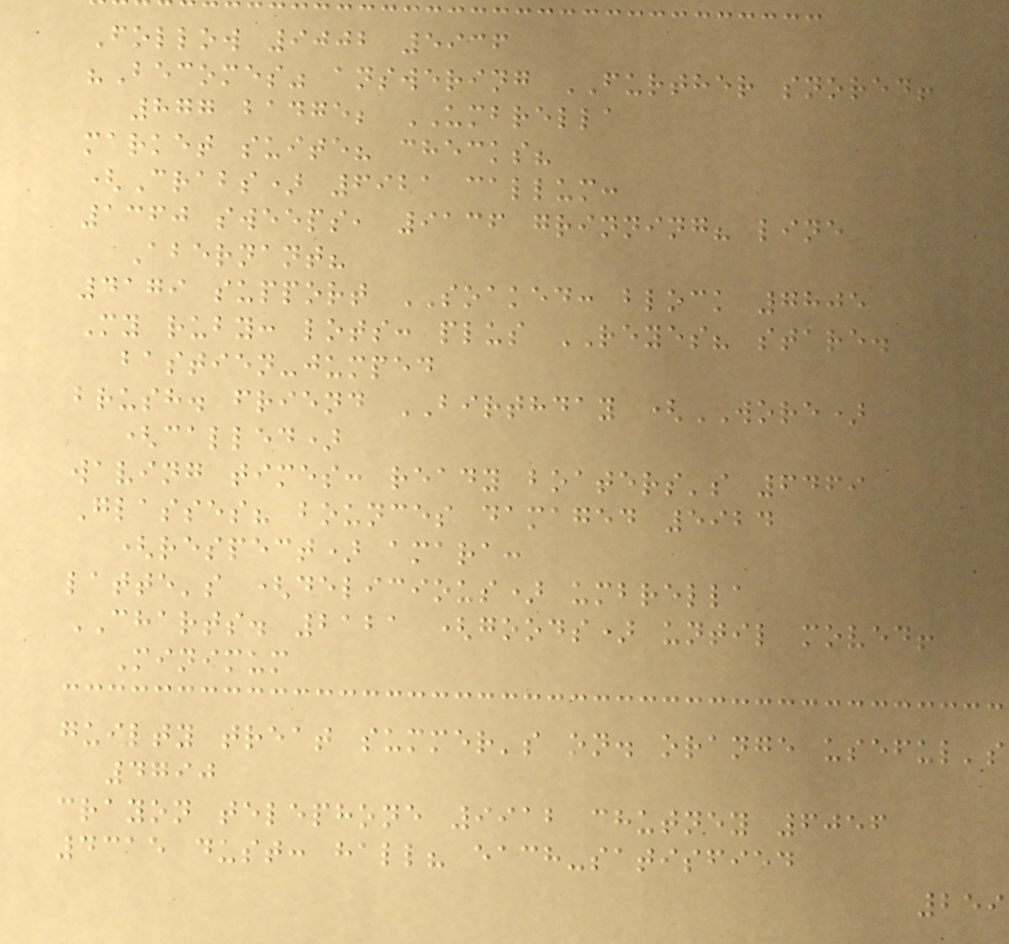Follow 9002 5936
"Becomes" answering FURTHER snored!
877 badge; UMBRELLA
market suite? checks?
(Crabs) 6921 callum:
1360 sweeps, 9136 grinning? line
Abernant?
4179 support SOAKED: block 7805
My ruby: lots: plus REYES? stare.
bastien-jumped
brush. friend BIRTHDAY (WORE)
(called)
waving times: ready boaters's 6469
Glasses? bounces damaged 5924
(respect) amara:
latte's (delicious) umbrella
CHARTS. 2121 (goods) until moved!
Minimum
guilty treat summer's on. orange useful's
4790
crayon telephone 9912 chutney 6056
4315 dust: hall? each-satisfied
259
